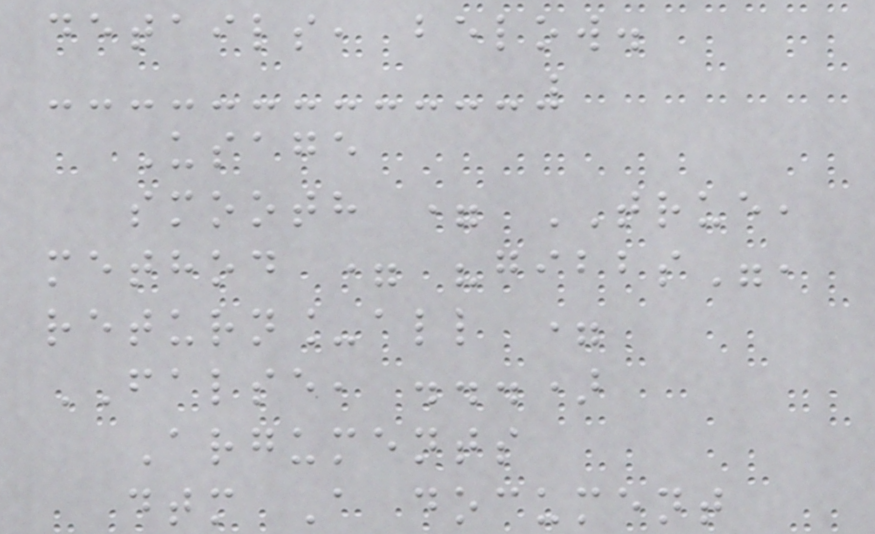details, below.
Usage
smooth = TRUE,
method = "gibbs",
return_all =
FALSE, ...)
Arguments
dtm A document
